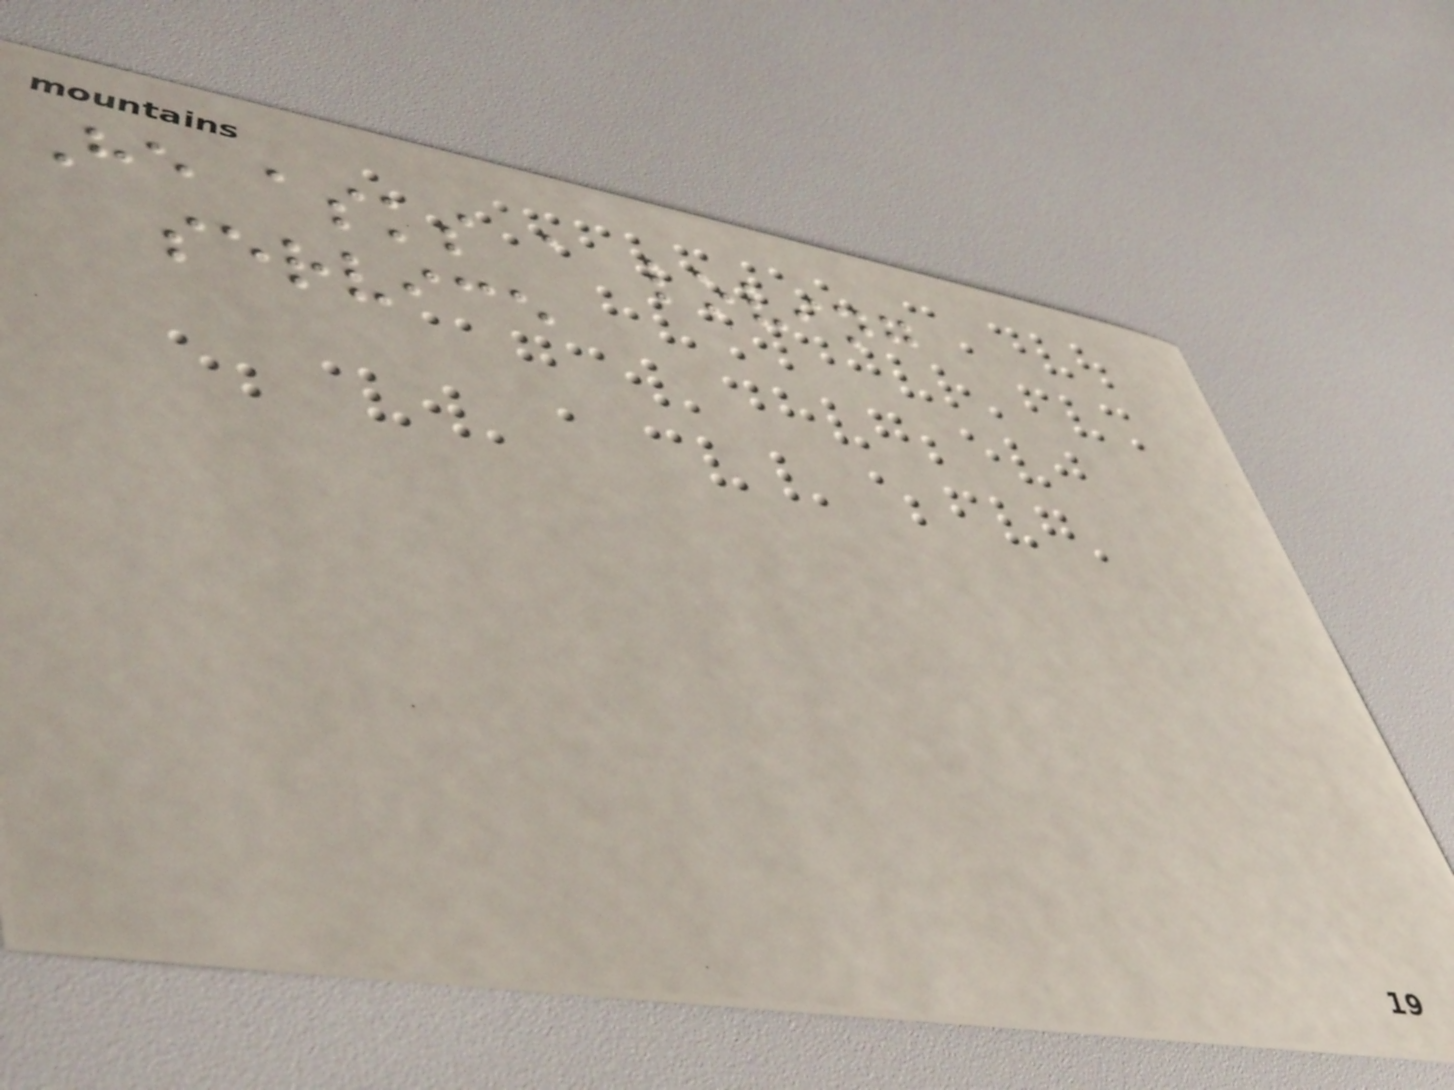He asks a loving
service
